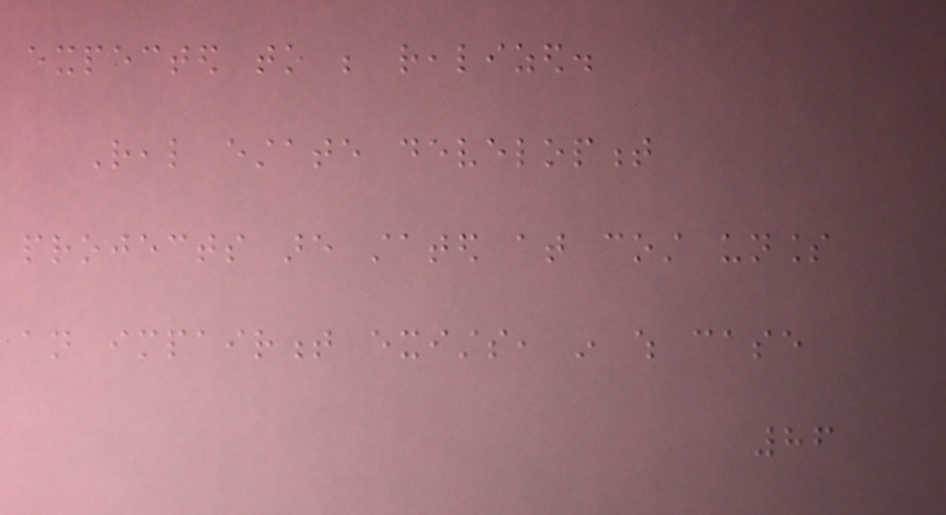expected to be realized.
Real estate development
projects are stated at cost unless
an impairment exists, in which case
86
